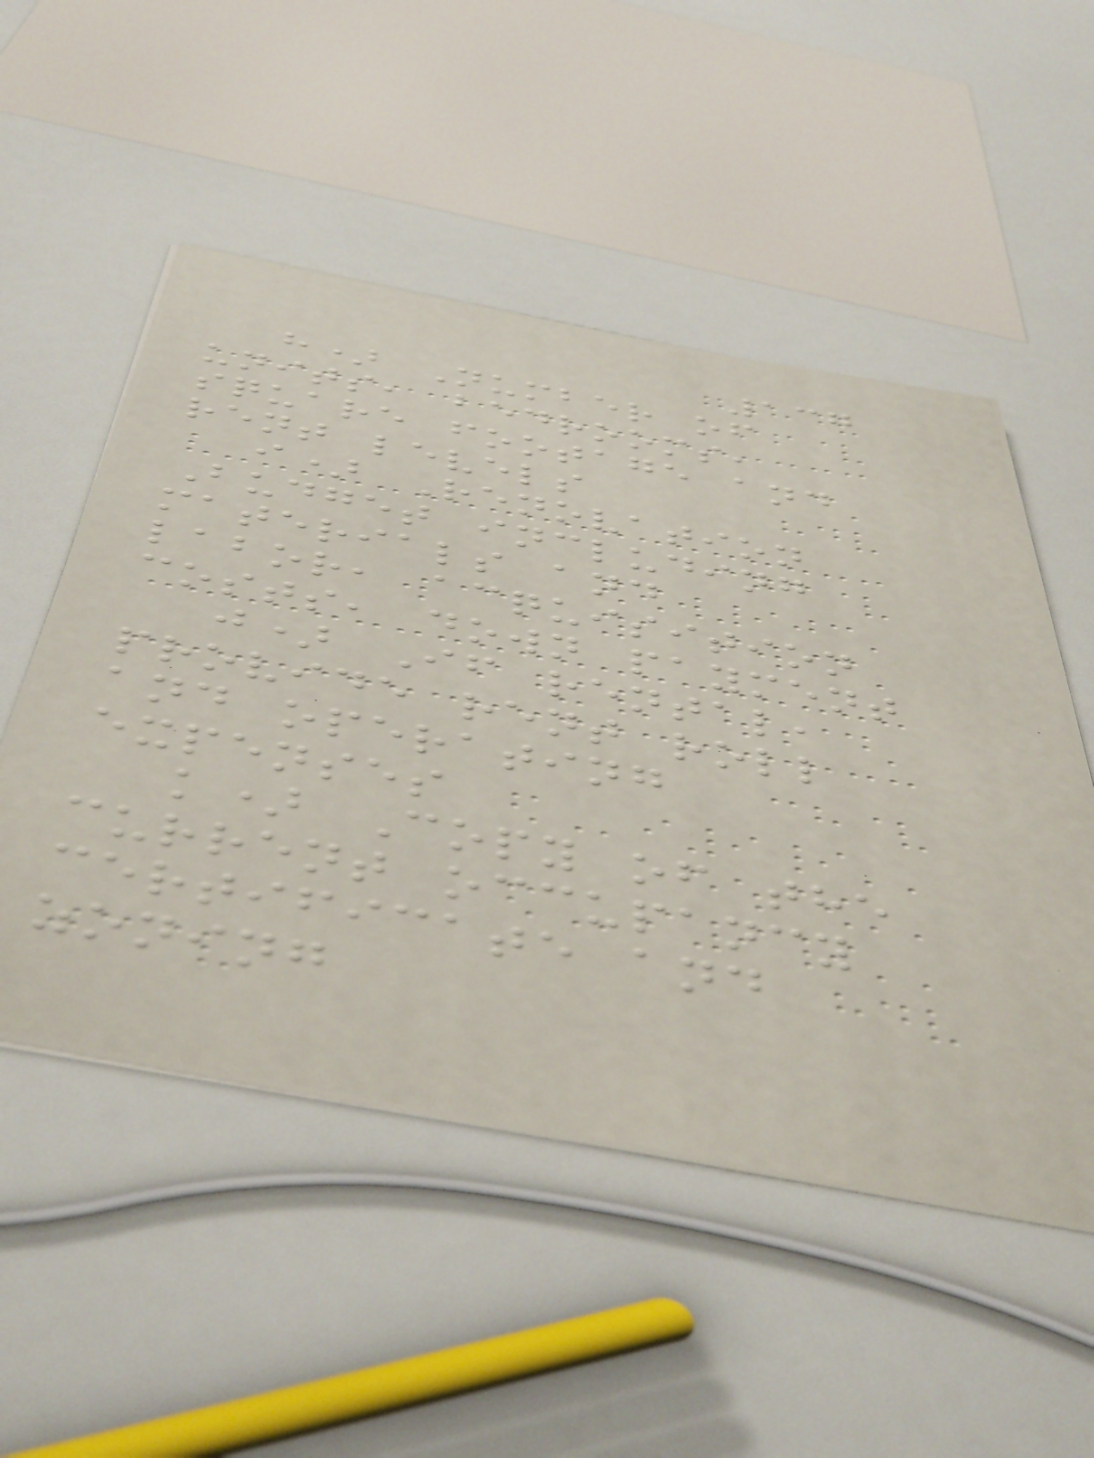137
h) Number of
units, bedrooms,
square footage and
rent levels
i) Renovation
Budget including
materials and
labor, acquisition
costs, down payment
j) If rental,
provide rent roll
and operating
expenses
k) Copy of the
current occupancy
certificate and
zoning
